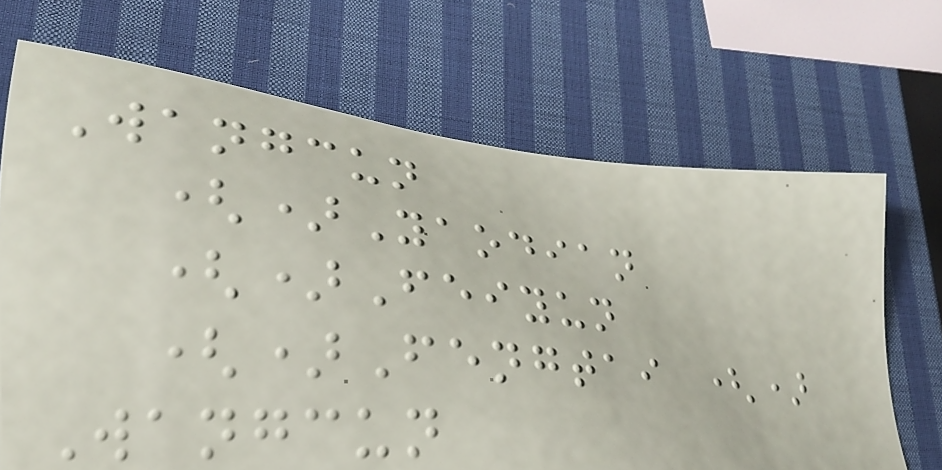Wangcun
()Yaodian
()Feiyun
()Fengtai ()
Wangcun
